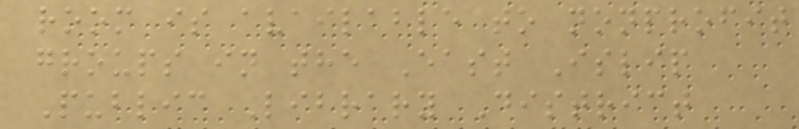room is available to nonprofit
groups in the East Islip
Public Library District
